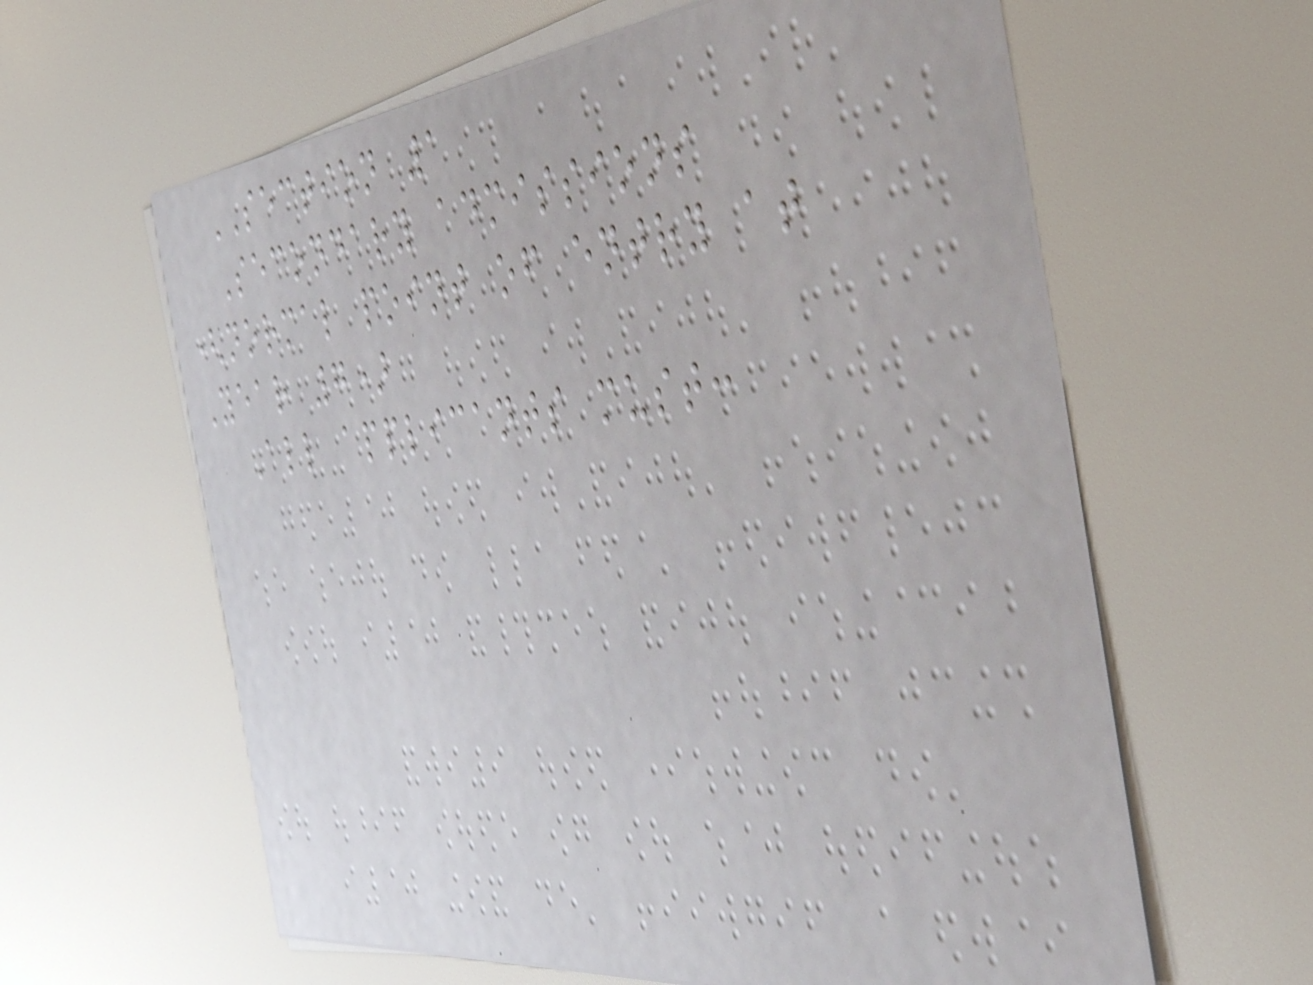SECTION 1
Secondary admissions
(normal point of entry at
Year 7)
All applicants must:
